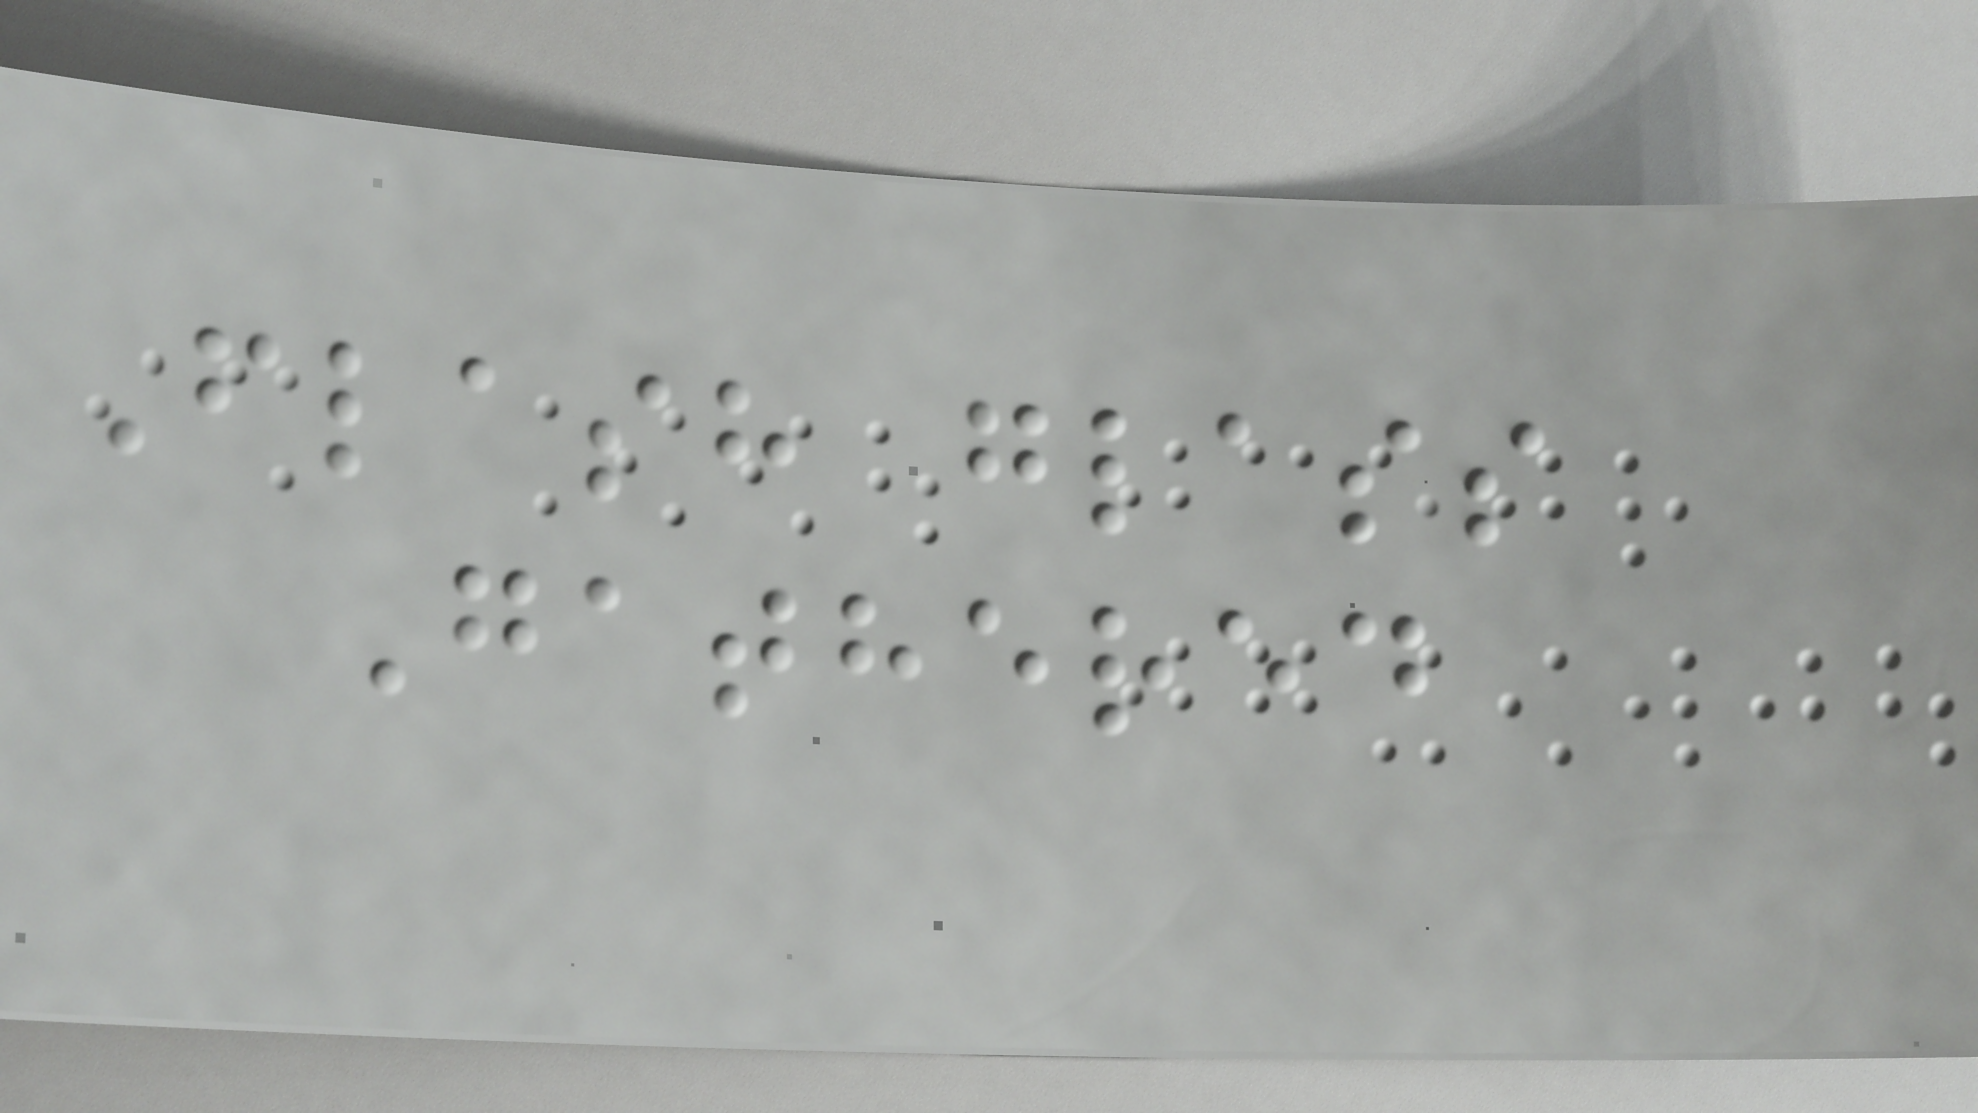Flash glass
Gathered
